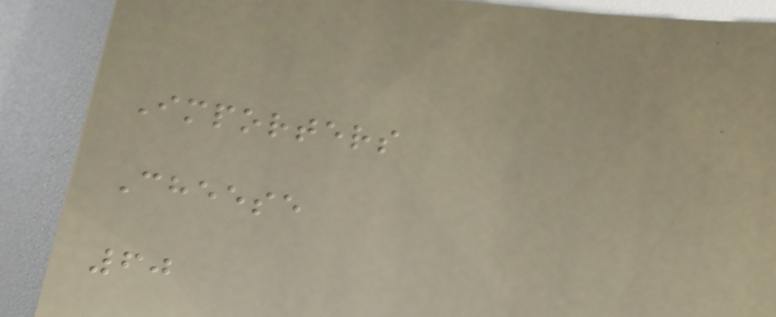Importers
Cheese
60
